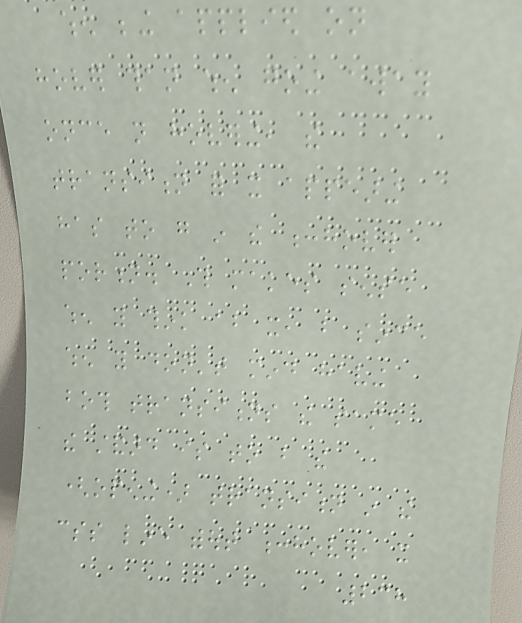when being applied on
hover than when going away
once not hovering, the
transition for it appearing
has to go in the :hover
portion. This makes sense
when you think about it, but since
when you don't mind having
both transitions the same
the standard is to but the
(opening) transition in the
css line without :hover, it
238
